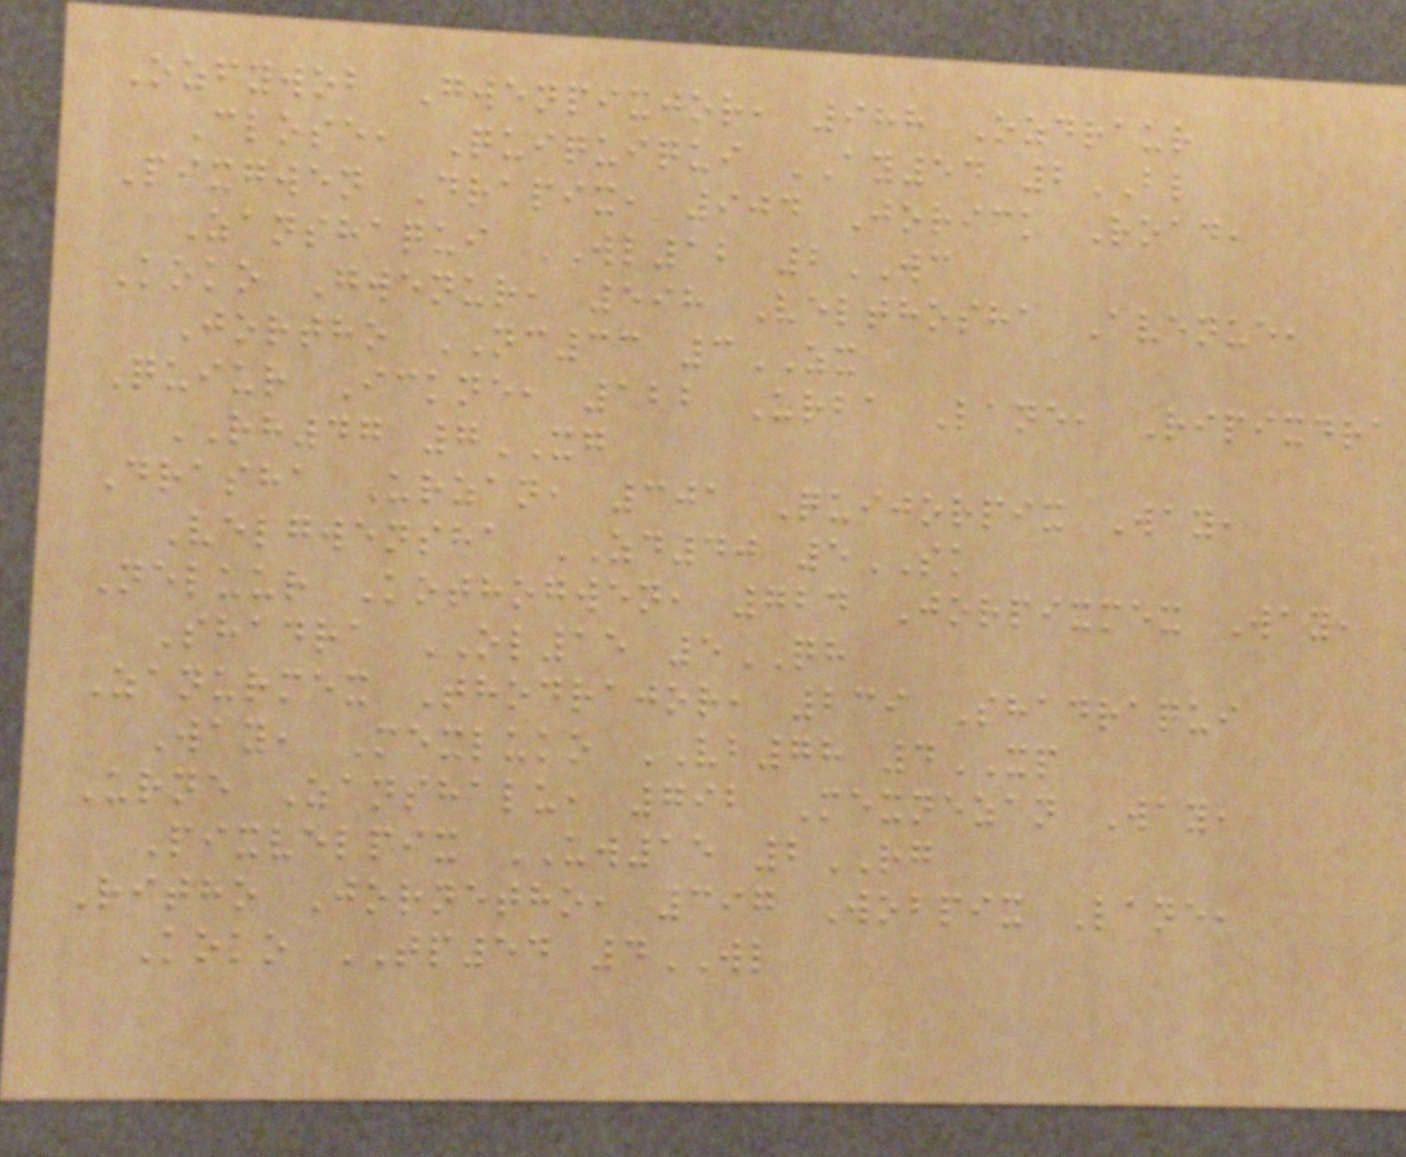Ozfywob Gwenpixjor, 988 Ozdraur
Close, Quiquiqui AY54 2BL
Pixgwen Drapix, 904 Jorick Road,
Zanshaqui WL12 2WC
Koko Gwenur, 598 Velthosha Avenue,
Jortho NC33 3ZX
Quiur Ickne, 122 Urba Lane, Ripixdra
RH47 7XG
Drasha Urzan, 301 Quijorpix Way,
Velgwensha ZD40 5SK
Neluur Kothogwen, 724 Jorpixmex Way,
Shadra OL15 5QH
Zanurmex Thodrajor, 239 Shadraqui
Way, Mexluko VB78 4XP
Urne Zanshalu, 792 Mexnezan Way,
Pixvelpix UW15 2RG
Ritho Jornetho, 397 Wobpix Lane,
Koko TP54 4WL
